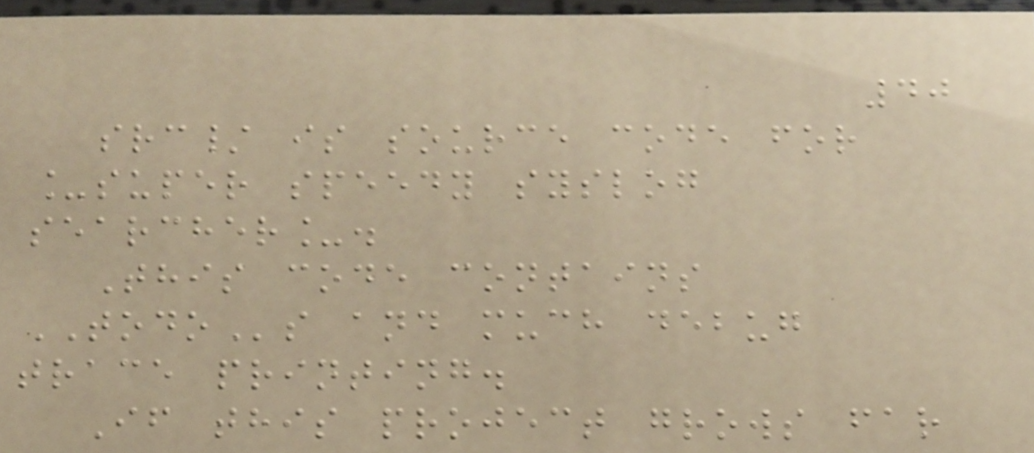40
src/ is source code for
_super speedy syslog
searcher_.
This code contains
TODOs and much debug
trace printing.
If this project grows far
